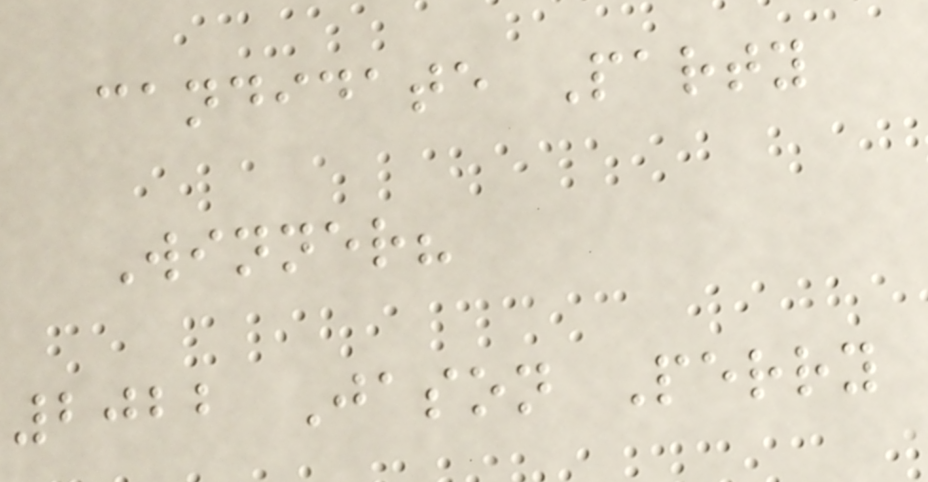candidate Party
Winner?
2022 Jason Perry
